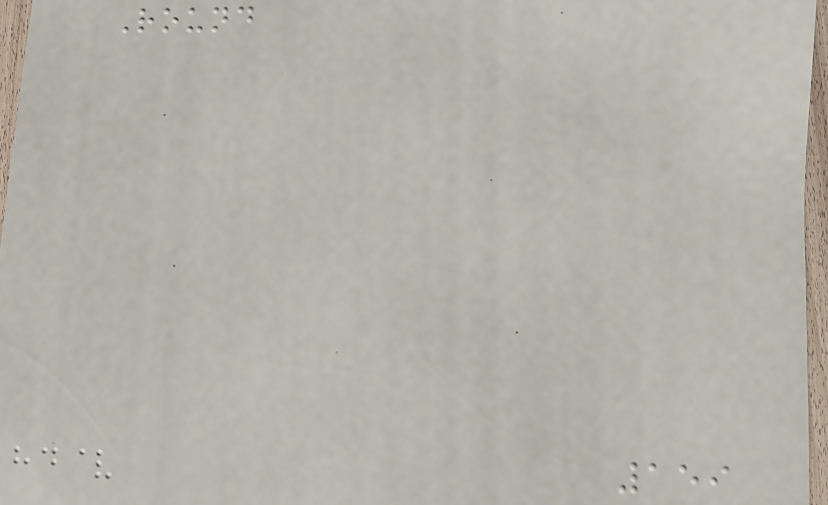Round
159
